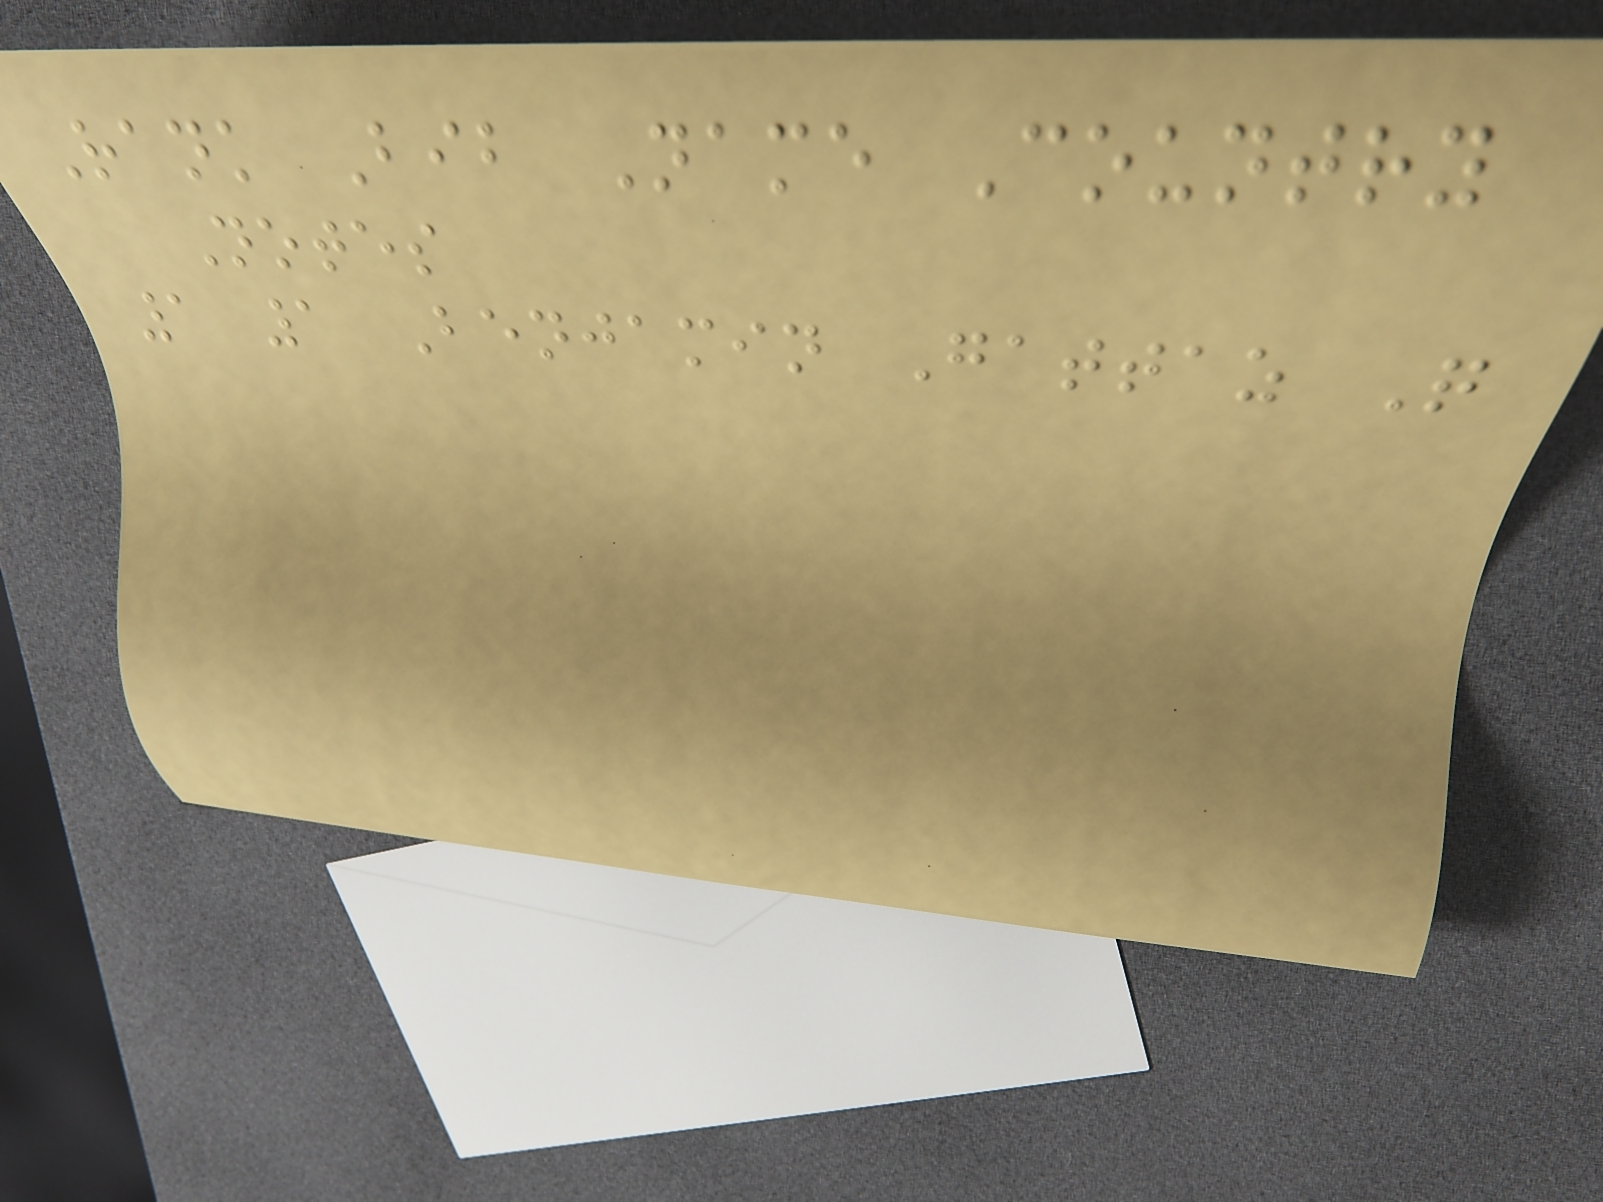Rank Bib Name Country
Notes
1 1 Benjamin Gattaz Q
